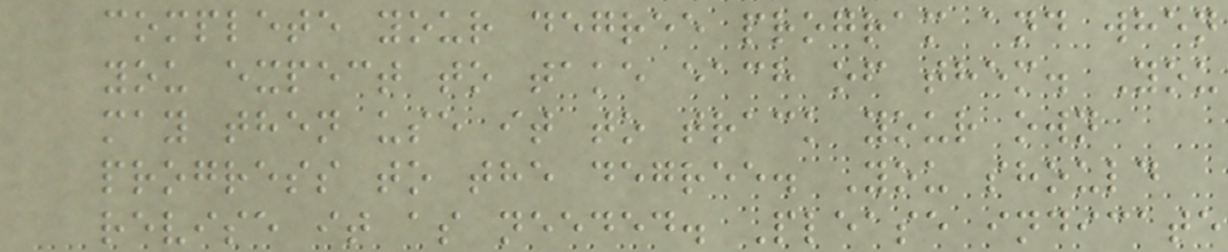complete your degree program and when
you expect to take each of them. You
may then use it to track your own
progress to the degree. You should
revise it as needed. Please indicate
